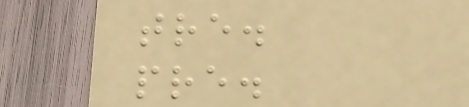tre.
pre.
